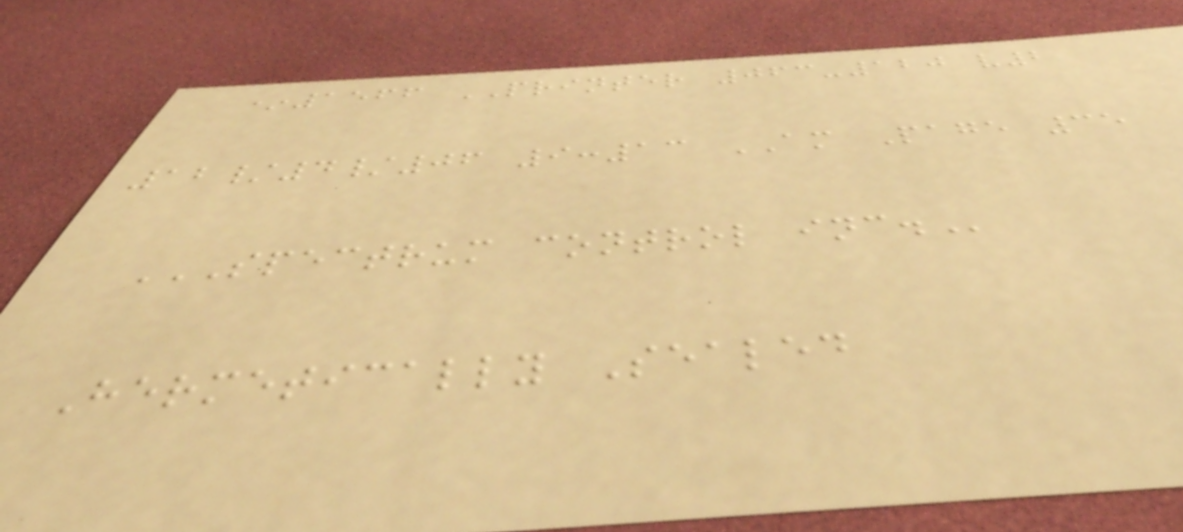*1566 PRINTER 063-120 v2
12/4/06 9:13 AM Page 35
SPECTRUM CONTROL INC.
Hermetically Sealed
